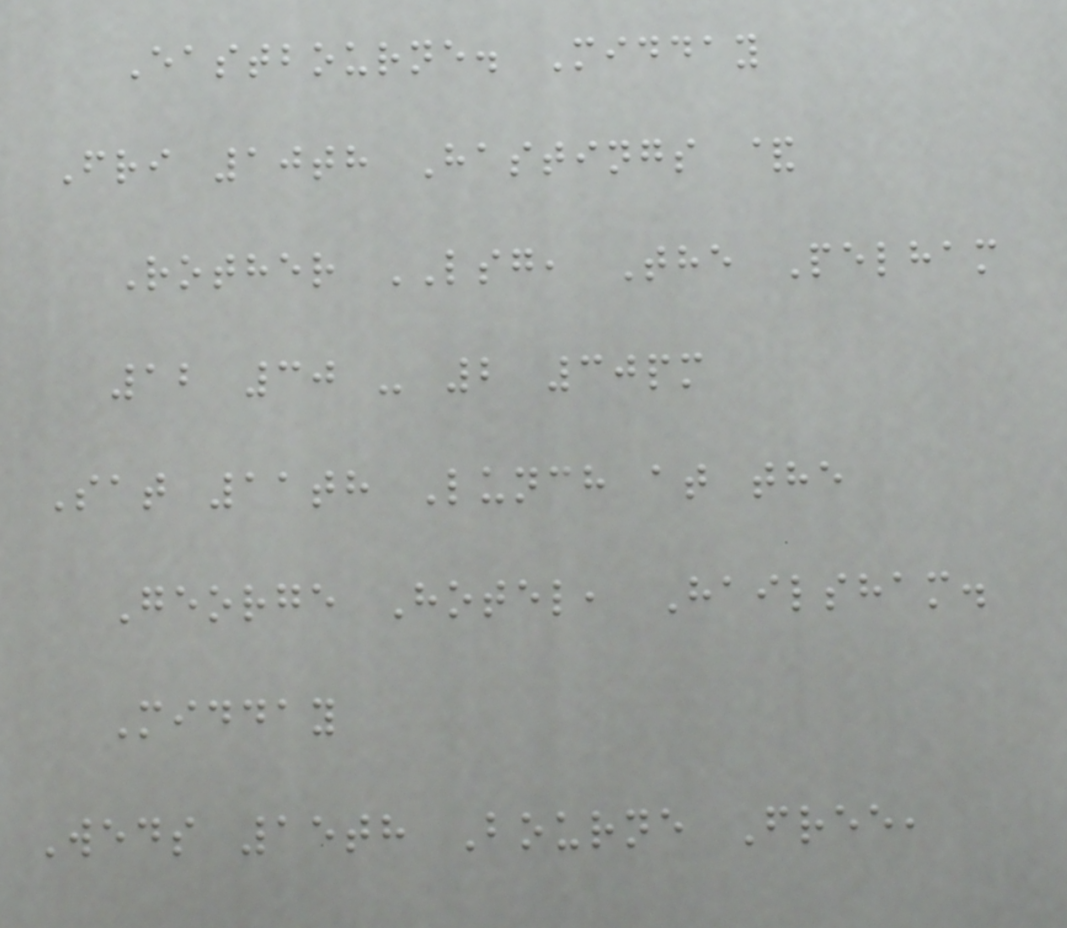Eastbourne. Midday
Fri 10th Hastings &
Rother LSG, The Pelham
12 30 - 2 30pm
Sat 11th Lunch at the
George Hotel, Hailsham.
Midday
Weds 15th Bourne Free,
